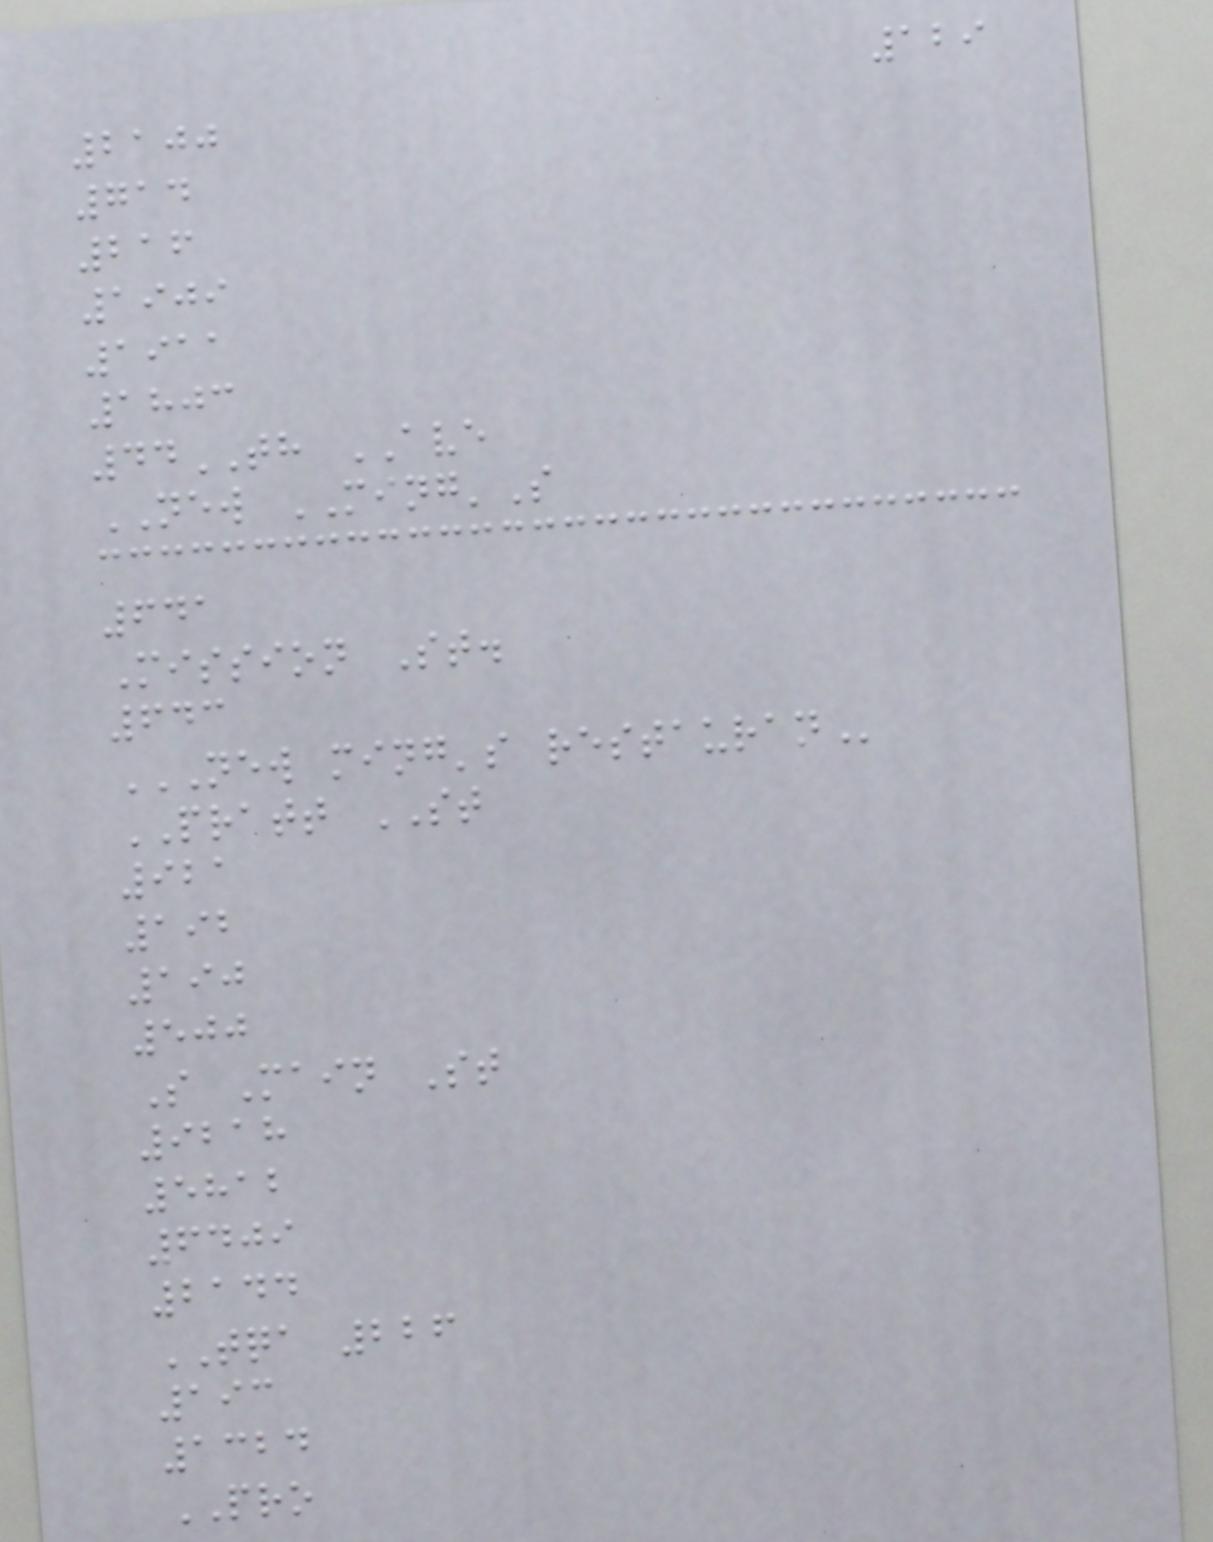129
2100
714
216
1909
1911
1803
44TH AVE
NEW MING'S
641
Mission St.
643
NEW MING'S RESTAURAN
PRATT ST
921
192
190
500
S Main St
9218
5812
6409
2144
TQA 226
193
1324
PRO
